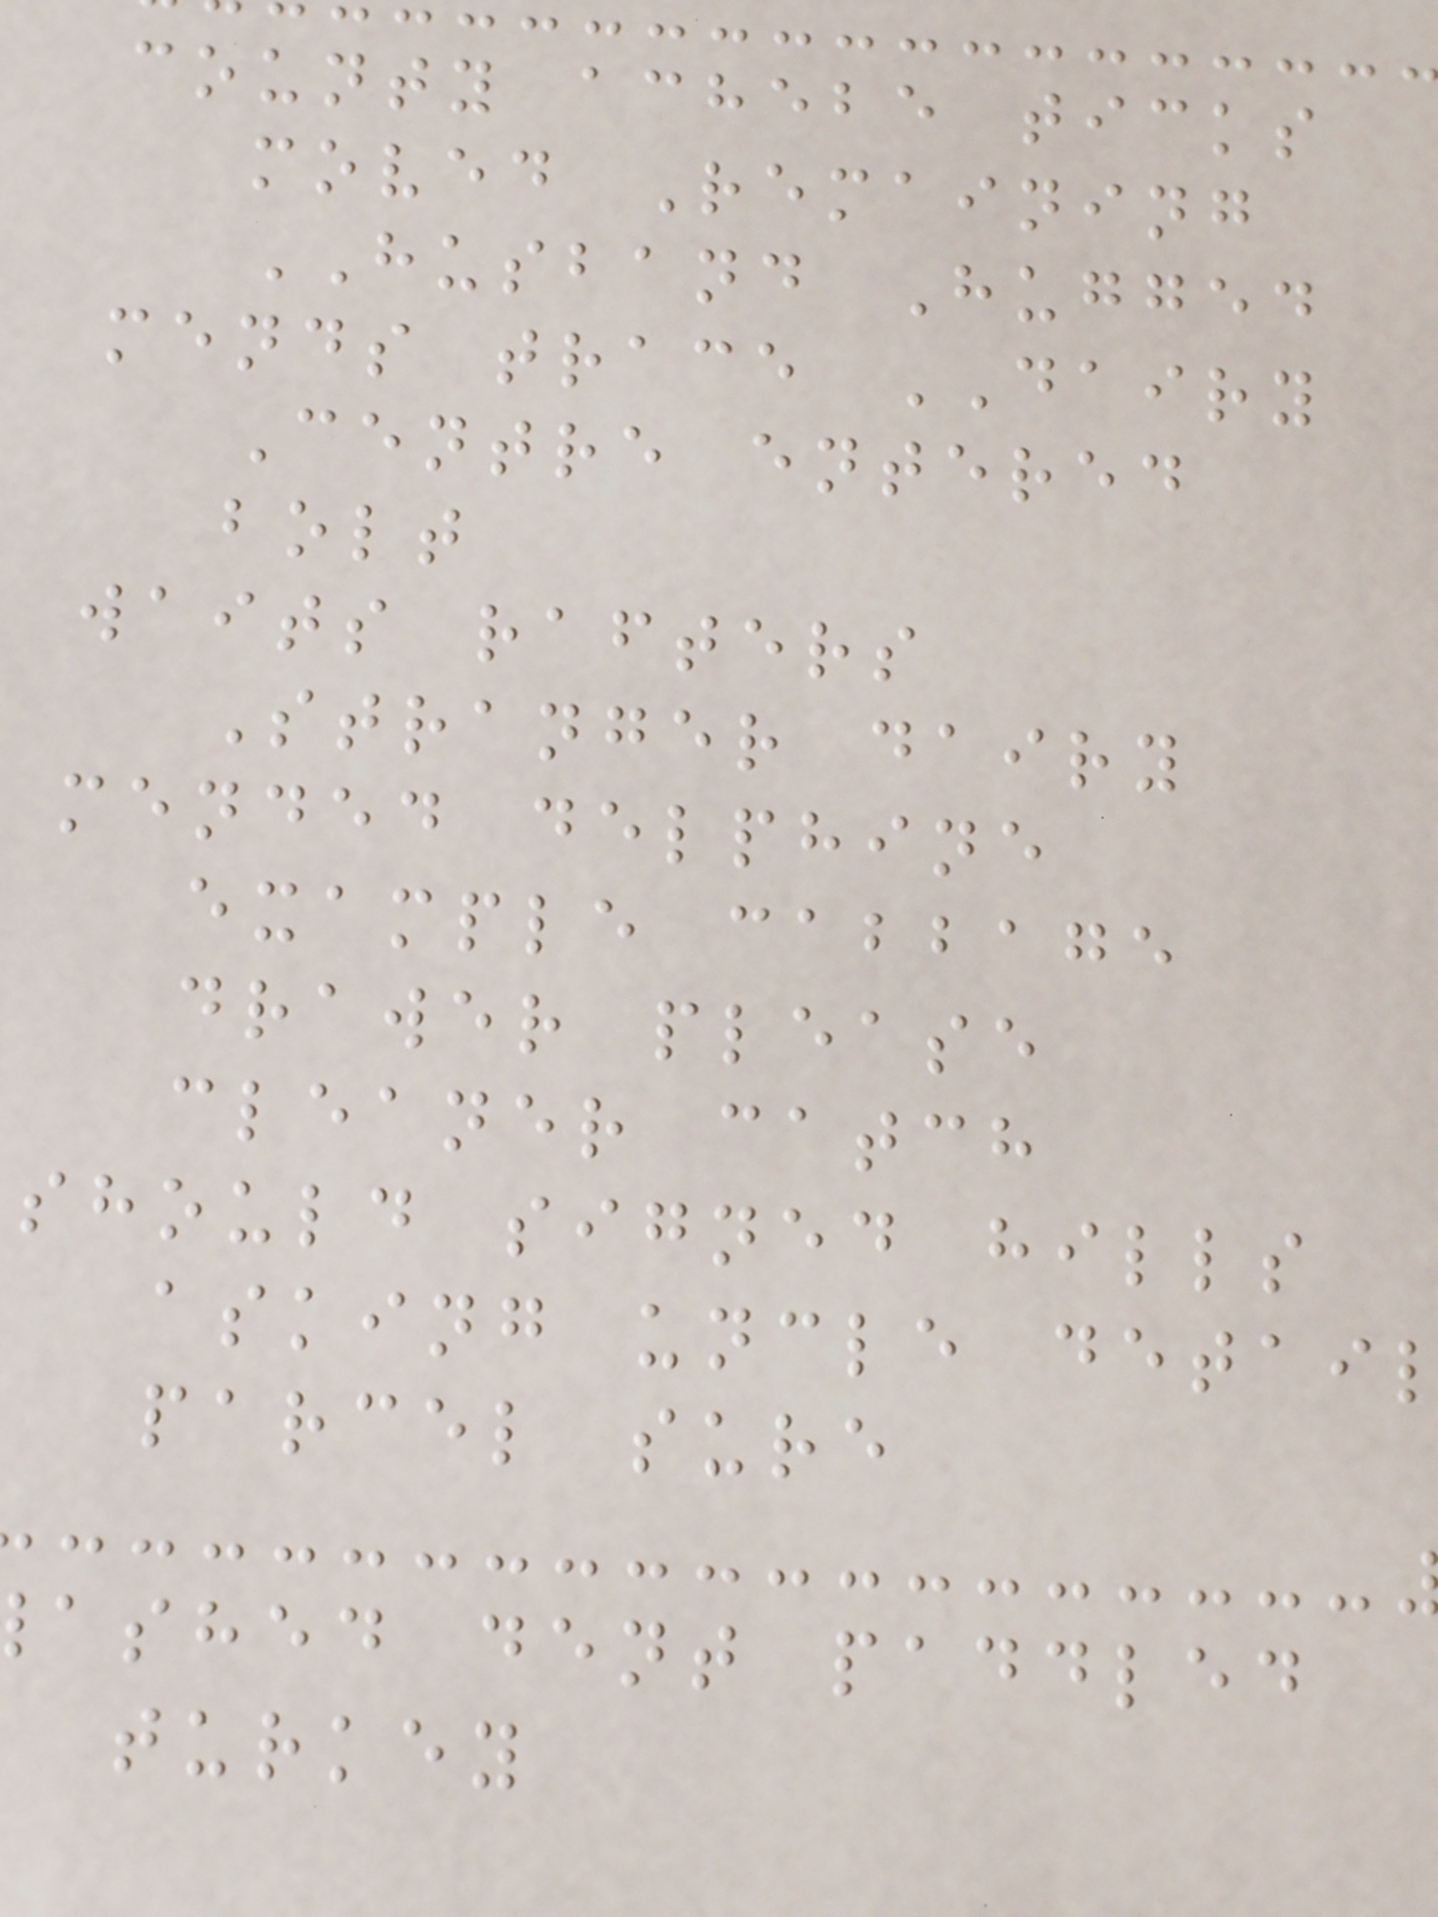county achebe ticks
moved Remaining
HUSBAND Hugged
mends trace DAIRY
Centre entered
bolt
waits rafters
Stranger dairy
mended delphine
example cabbage
drawer please
cleaner catch
should signed hills
asking uncle detai
parcel sure
ashed dent paddled
turkey
